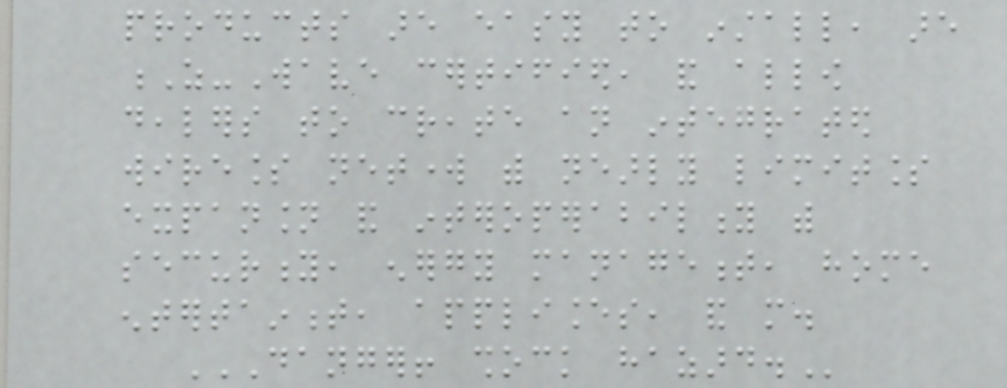products are easy to install, are
Z-Wave certified, and allow
dealers to create an integrated
wireless network with nearly limitless
expansion and interoperability with
security, energy management, home
entertainment, appliances, and more.
DANGER! SHOCK HAZARD.
